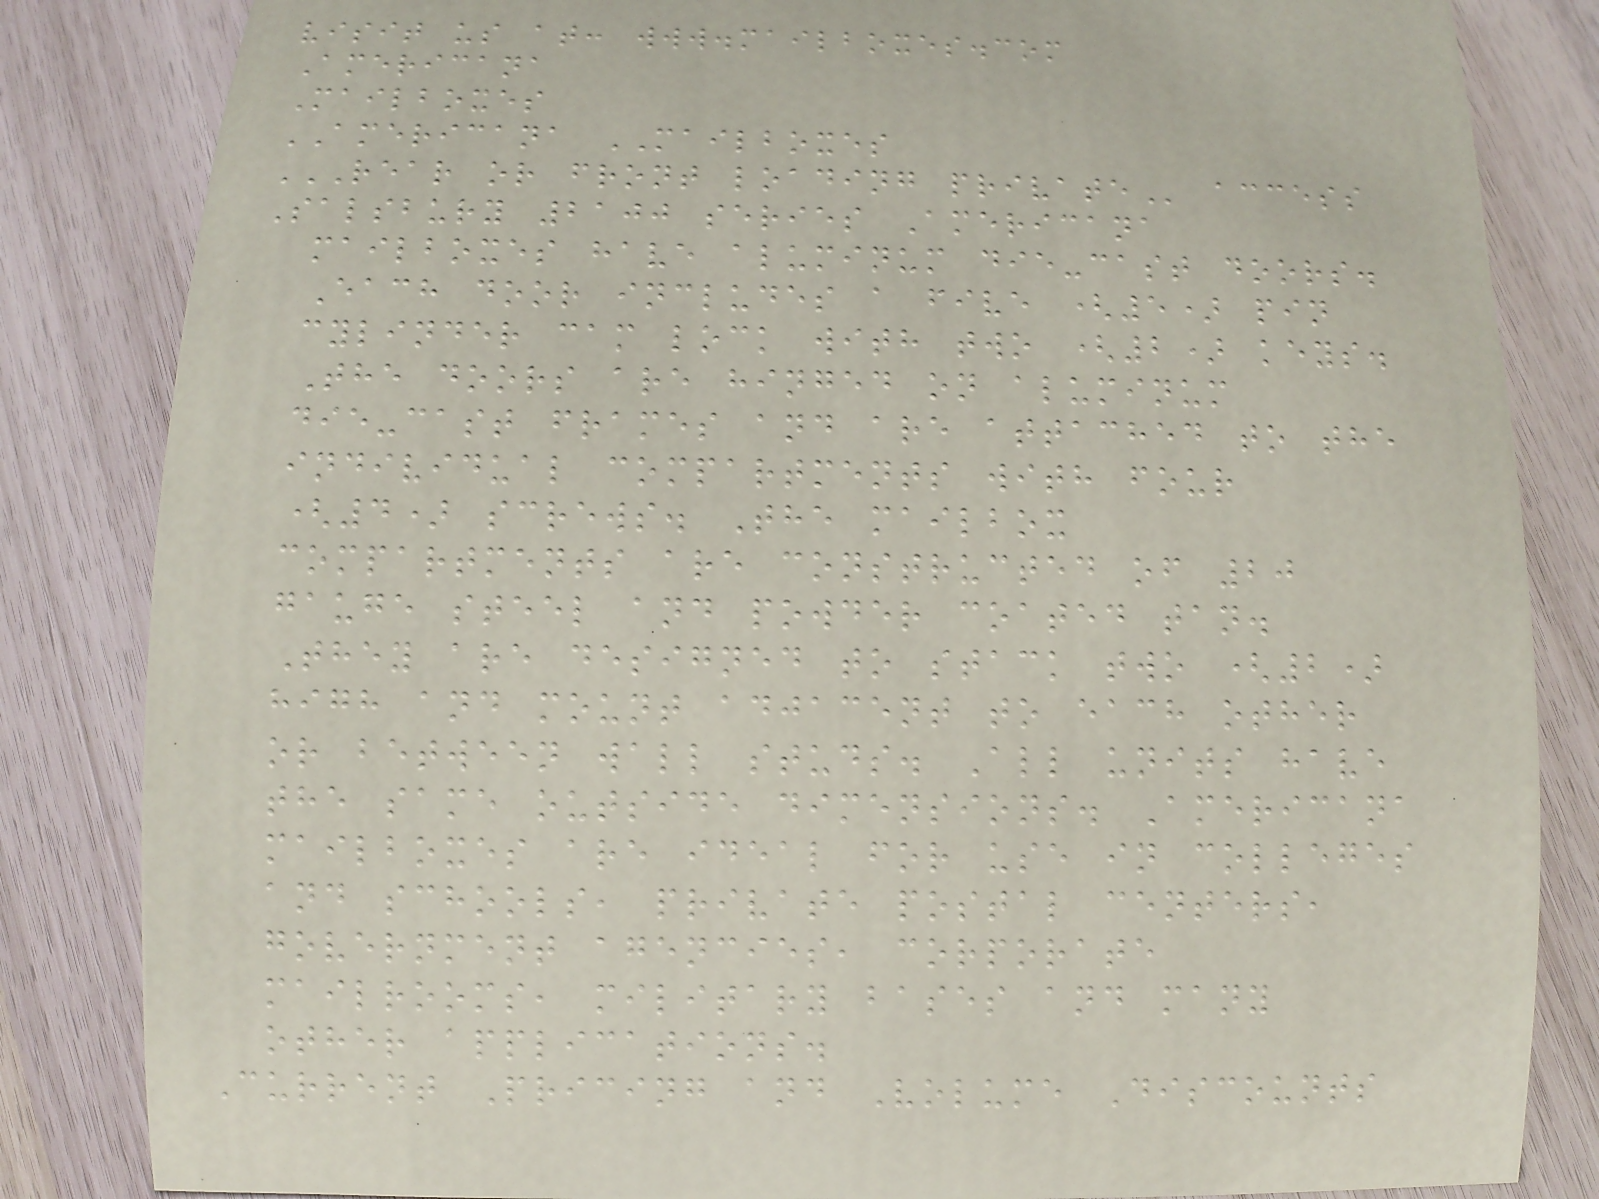visit us at: www.mailboxes.com
Americana
Mailboxes
AMERICANA MAILBOXES
REAR OR FRONT LOADING PRIVATE access
Salsbury 2100 series Americana
mailboxes have aluminum die-cast doors.
Each door includes a five (5) pin
cylinder cam lock with two (2) keys.
The doors are hinged on aluminum
die-cast frames and are attached to the
individual compartments with four
(4) screws. The mailbox
compartments are constructed of 20
gauge steel and powder coated tan.
They are designed to stack two (2)
high and mount adjacent to each other
or between wall studs. All units have
the same outside dimensions. Americana
mailboxes are ideal for use in colleges
and schools, private postal centers,
government agencies, corporate
mailrooms, military bases and many
other applications.
Current Pricing and Volume Discounts
